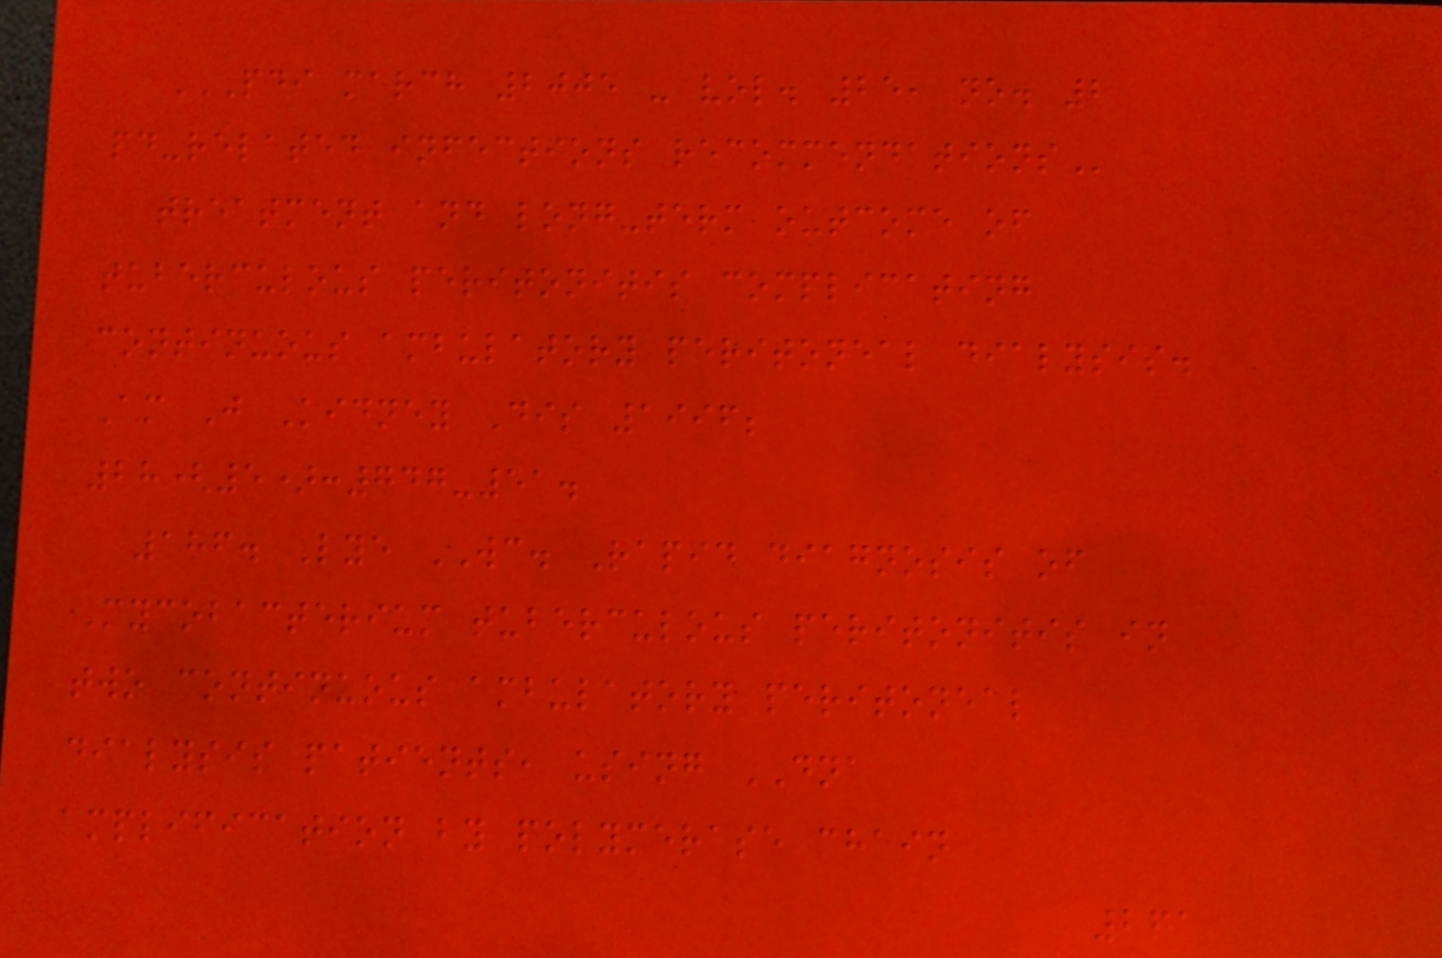PDI MARCH 2005 - VOL. 25, NO. 2
PD-RELATED INFECTIONS RECOMMENDATIONS
treatment and long-term outcome of
tuberculous peritonitis complicating
continuous ambulatory peritoneal dialysis.
Am J Kidney Dis 1996;
28(5):747-51.
186. Lye WC. Rapid diagnosis of
Mycobacterium tuberculous peritonitis in
two continuous ambulatory peritoneal
dialysis patients, using DNA
amplification by polymerase chain
261
